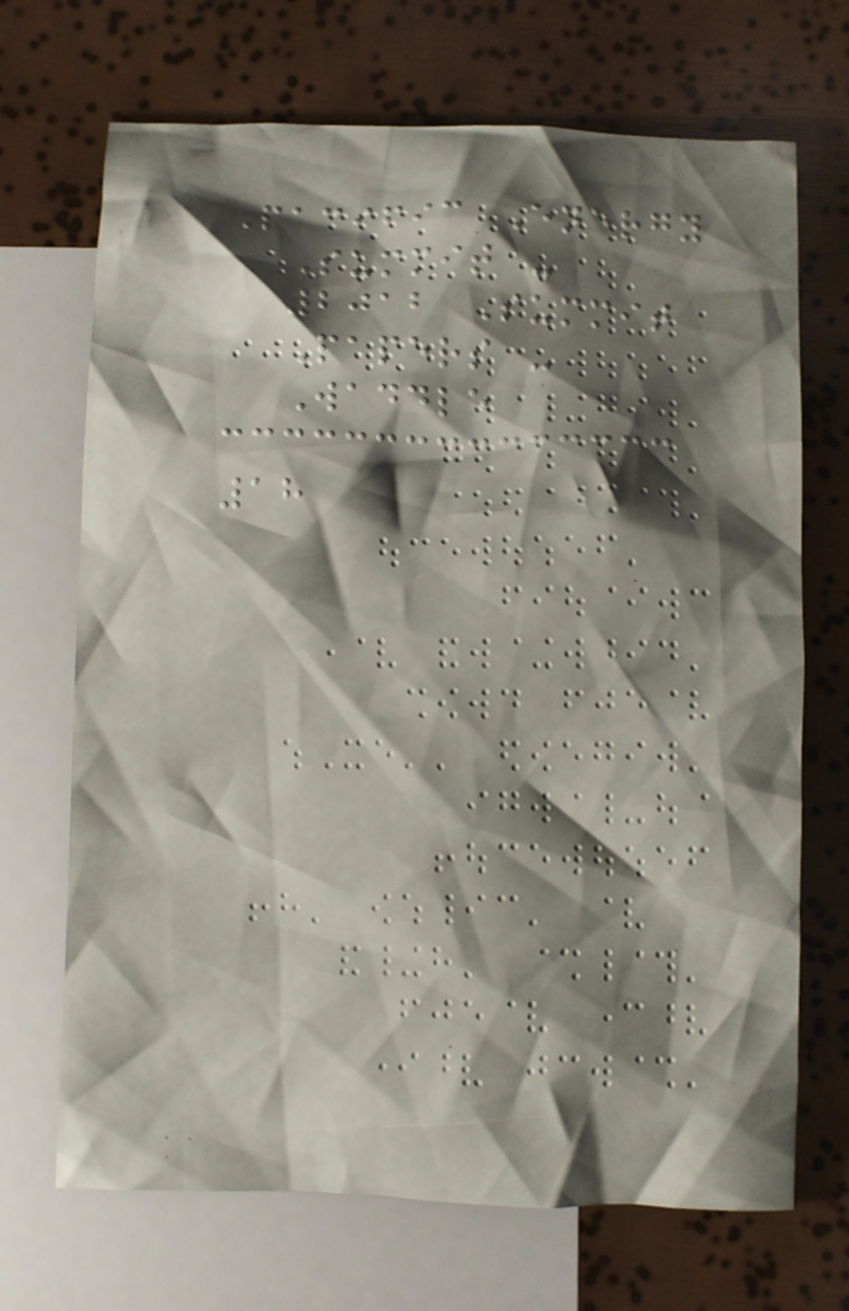Pacific Energy
Summit -
2012 Summit
Papers -
Waddle
18
